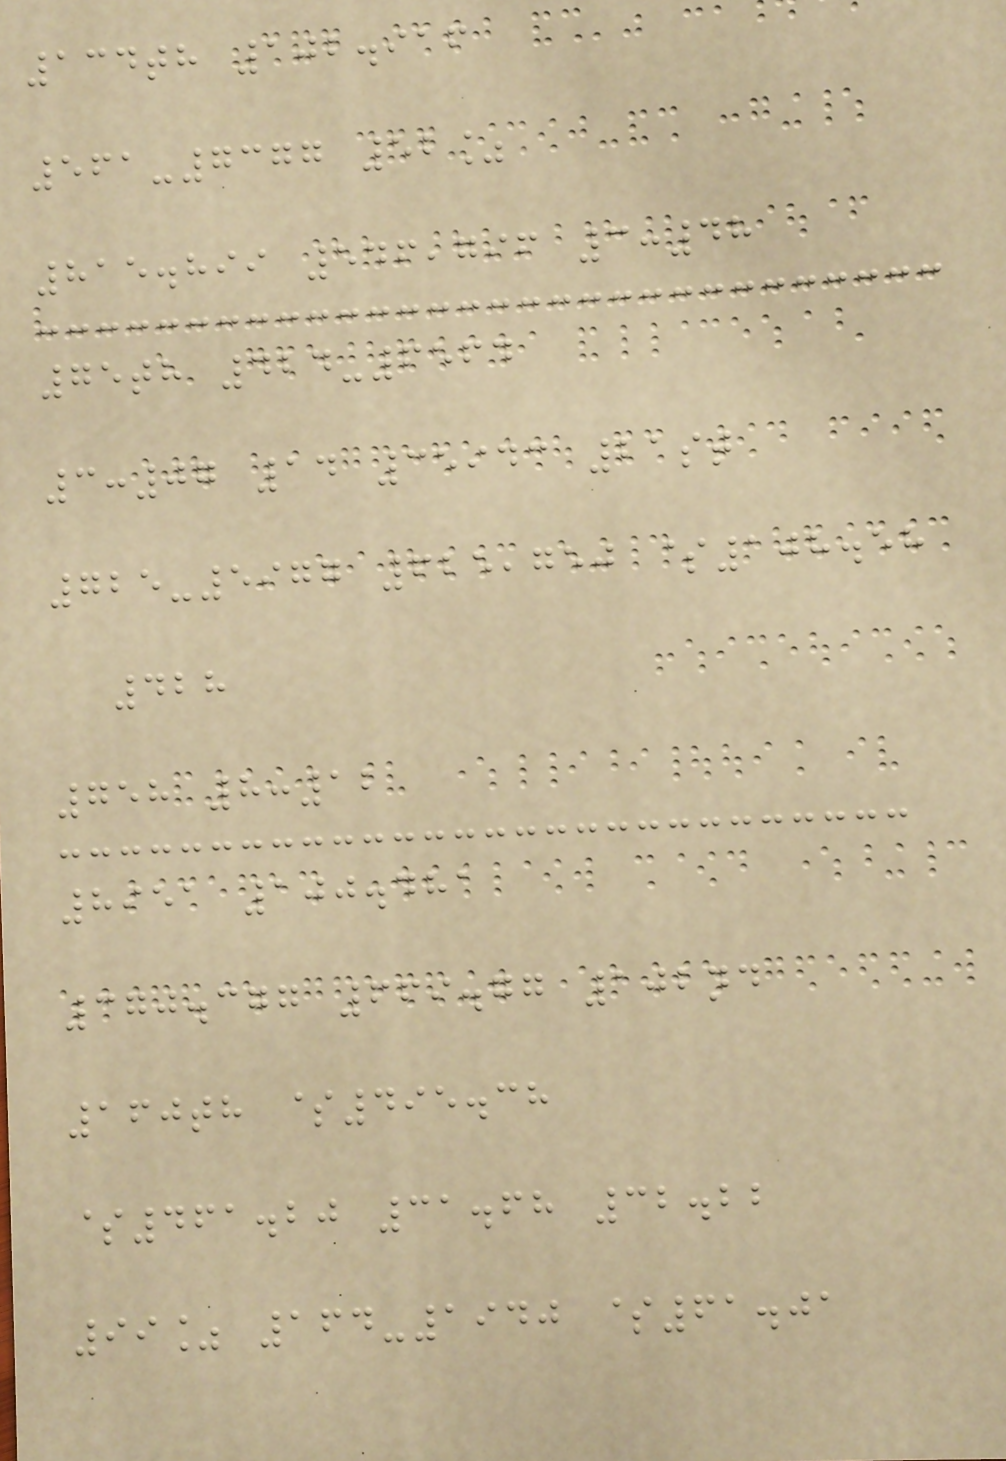134th 102.916
561-7377 52%
815.899 546,796 3:48
75th 424-6564
3:07 14 35943 21st
725-5977 625,750 $108.58
428
758 8:12
8951 100.481
370.377 669.77 102nd
160th $495.38
$461.20 31.68 32.22
99% 164-1940 $61.01
